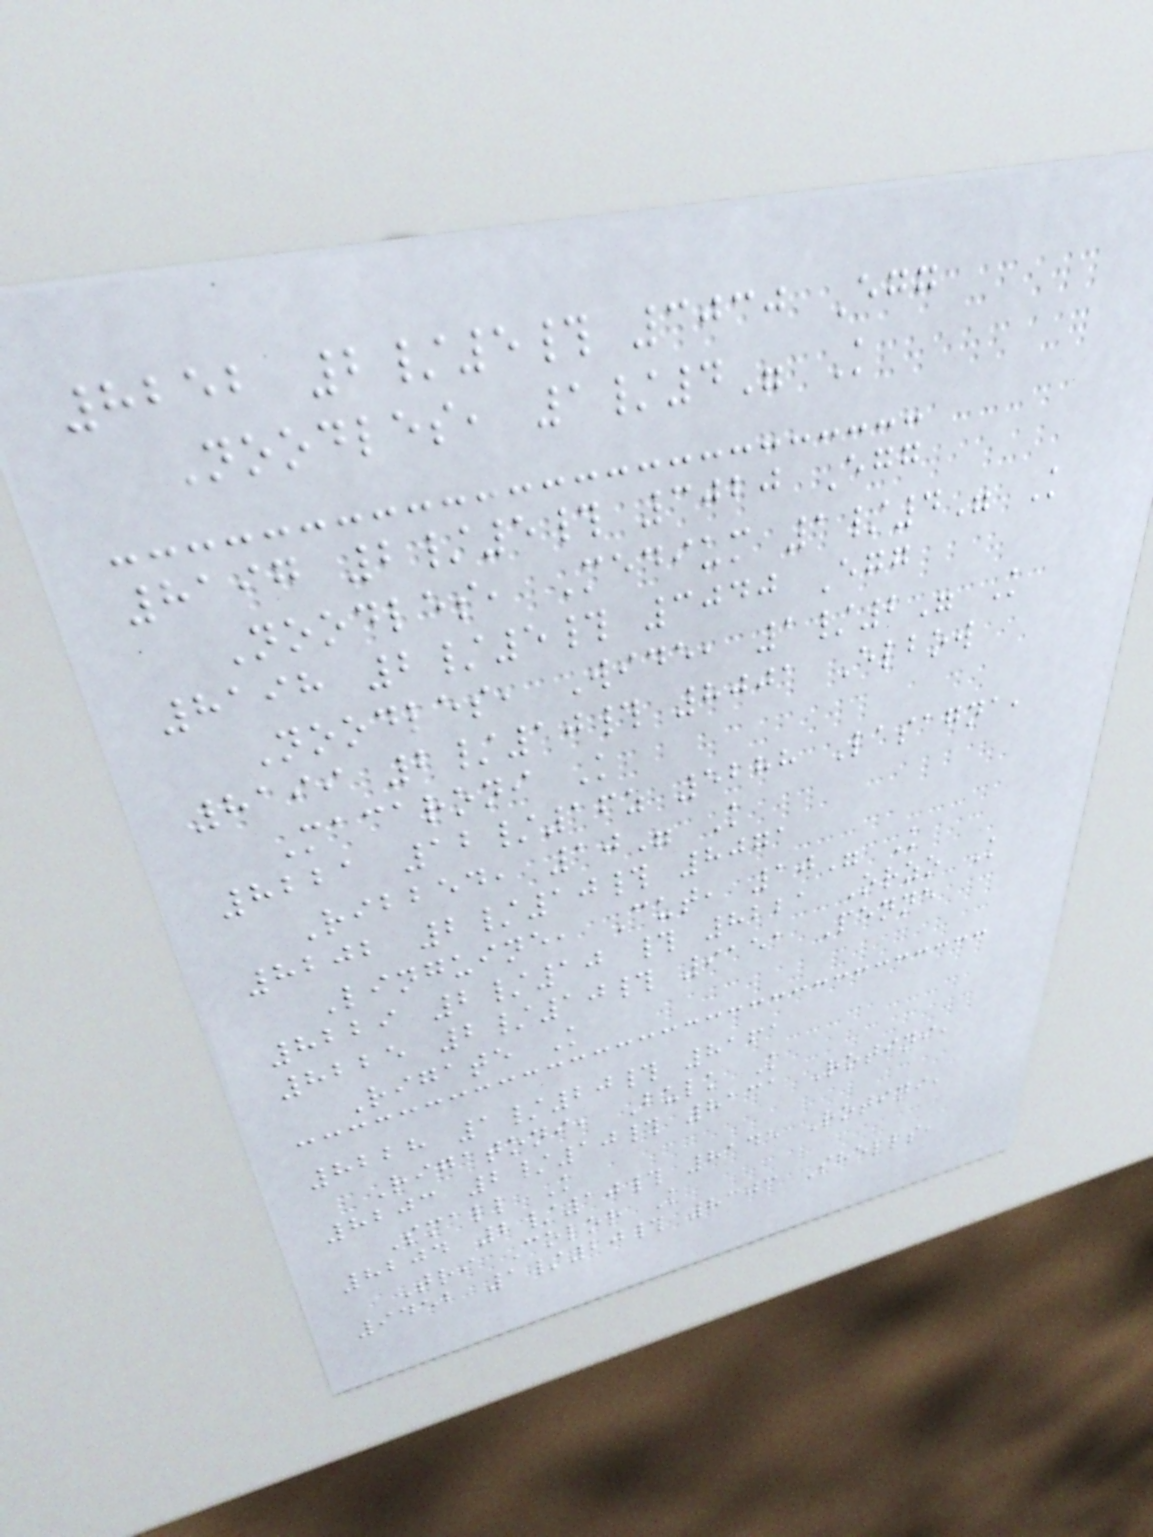8252 2/5# 3030 Egg
Noodles, 1/4" K
8197 2/5# 3020 Egg
Noodles, Medium 1/4" K
8198 2/5# 3040 Egg
Noodles, Wide, 1/2" K
8199 2/10# 8001 Elbow
Macaroni K
8221 12/16z 5288 Lasagna,
Ribbed, 10" K
8202 2/10# 8071
Linguine, Cut, 10" K
8229 2/10 # 8221 Orzo K
8225 2/10# 9151 Penne
Rigate K
8228 1/20# 8161
Rigatoni, Bulk K
8203 2/10# 8131 Rotini,
Small K
8204 2/10# 8145 Rotini,
Tri Color K
9452 1/20# 8303 Shells,
